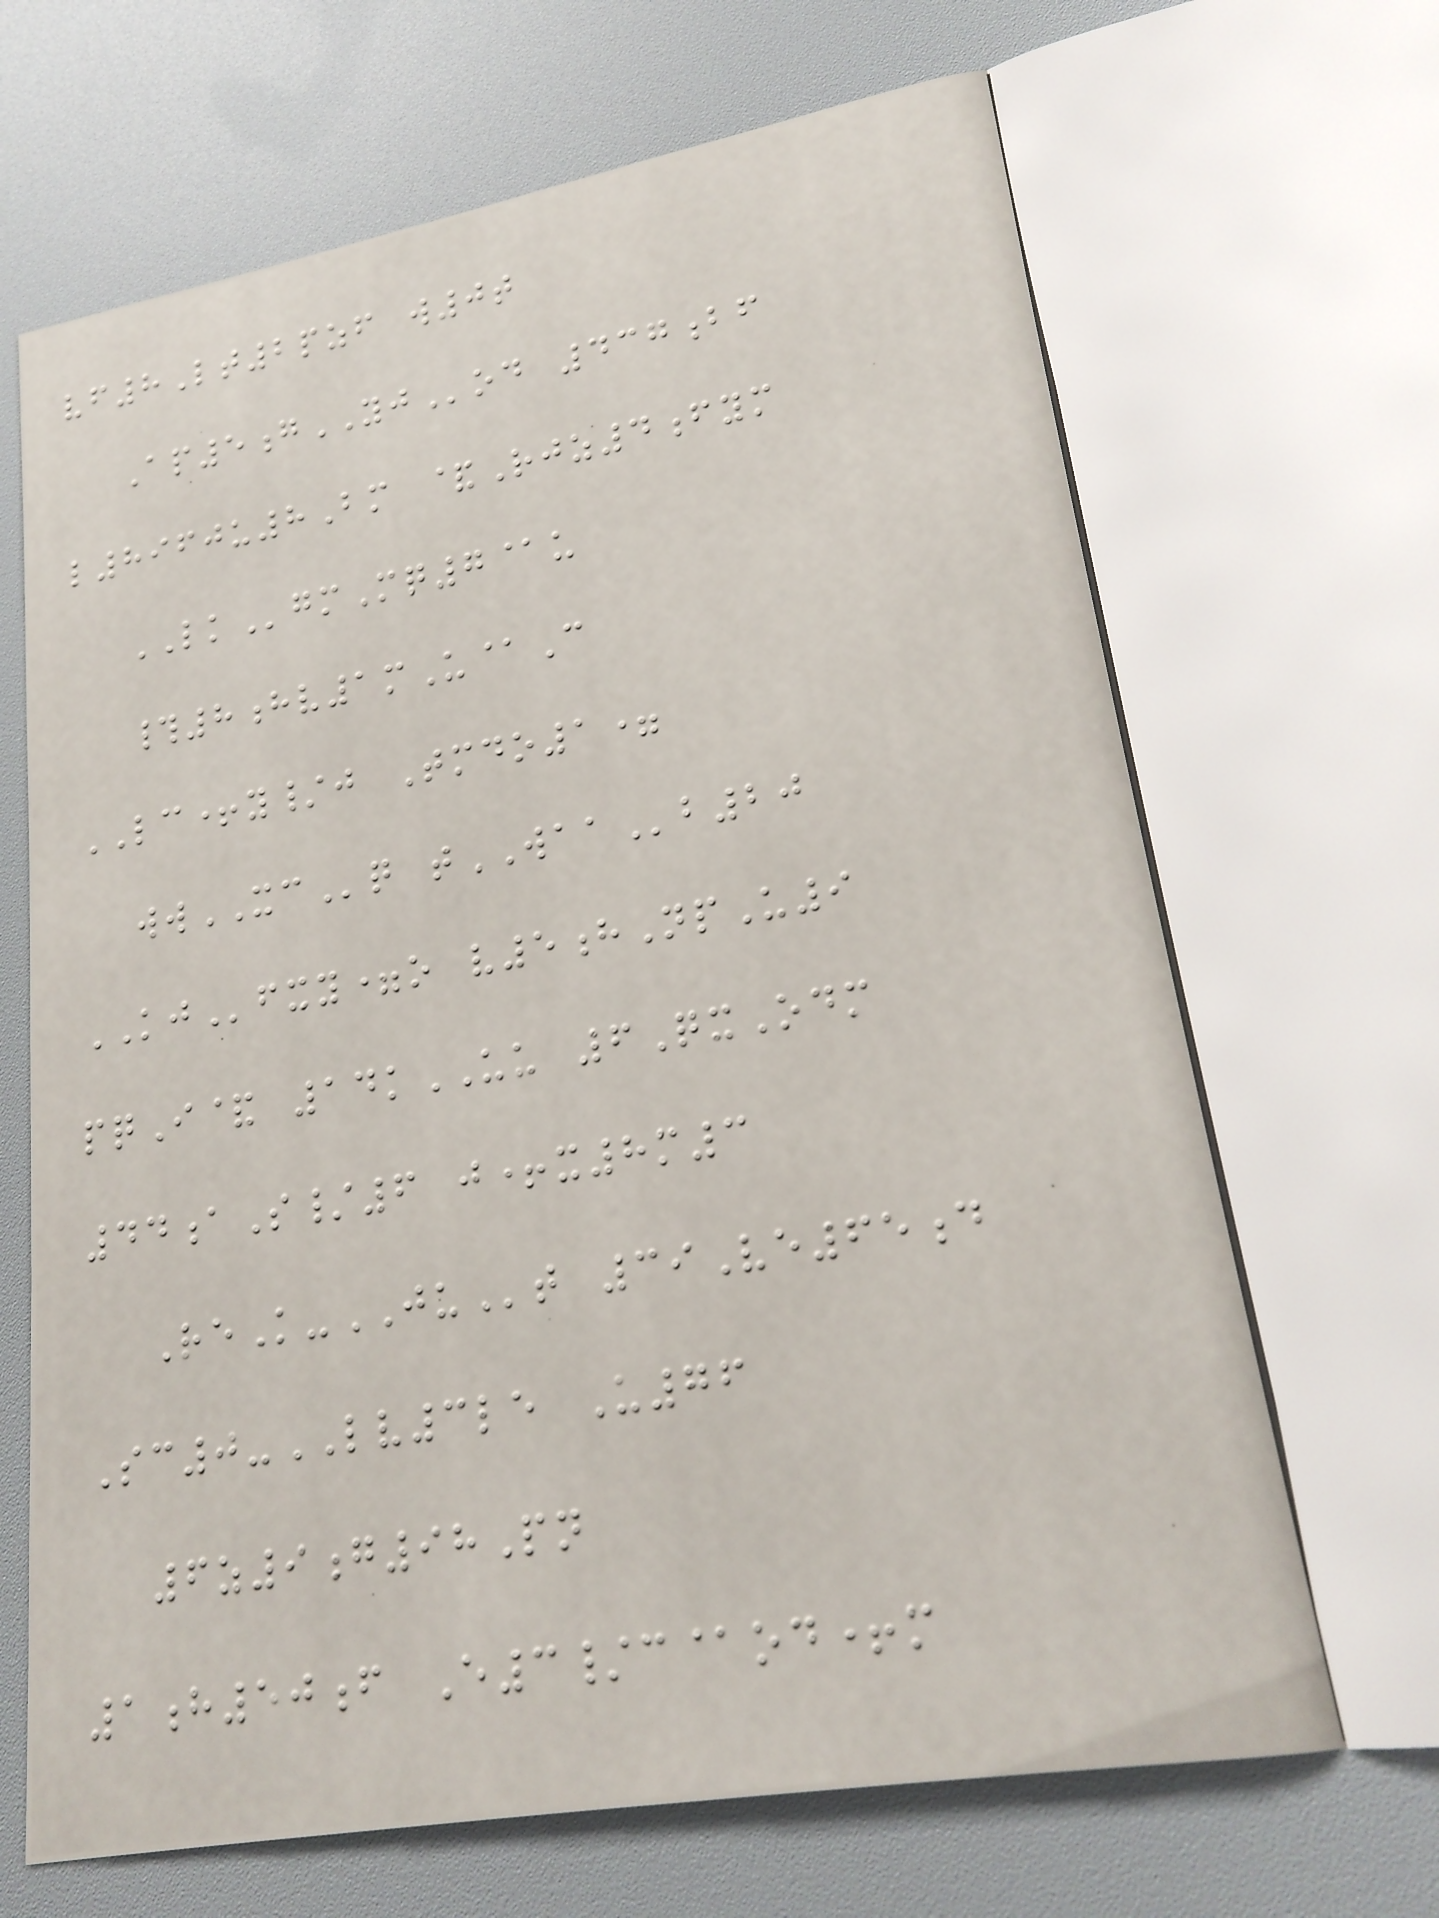vf8Lt2pzf w0t
Ap5gYJod 437bf
l8960u8Bm &Rjz4fym
LKgmMq7@u
#8hv1mU@C
LC+y/j Tmdo1=
wwXCq tWAAb20
KJfxy=o v5hNpU9
pqI& 14kUU 6QxOdm
44aS/6 j+x8m3
ReK-JUt 39Ve65d
Sc0-LV3le U76
6z9g98Pn
1h50f E3/c@od+m
